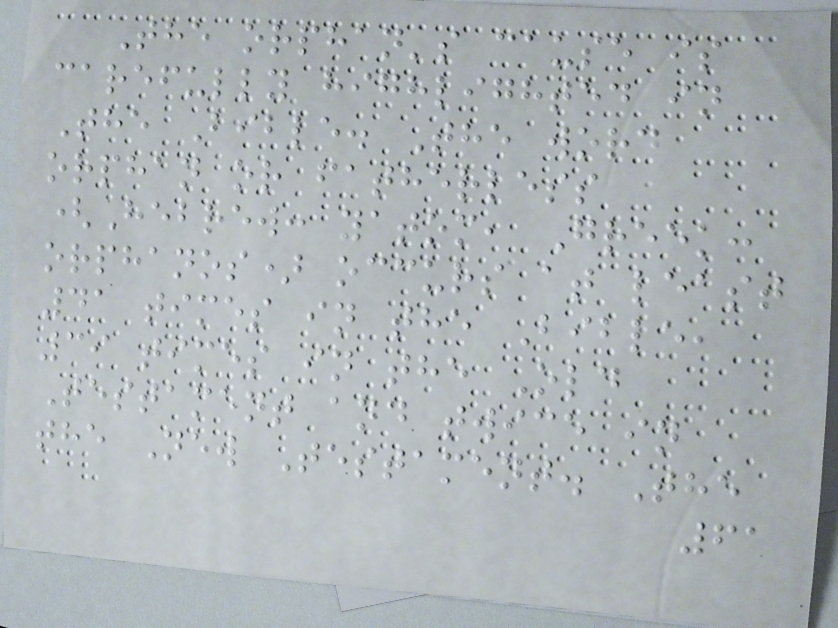The orphan's cause is
carefully highlighted in
The Bible. The word
orphan or fatherless
(Hebrew: yatom, Greek:
orphanos) occurs at least
41 times in the Bible,
39 times in the Old
Testament and twice in
the New Testament. The
61
